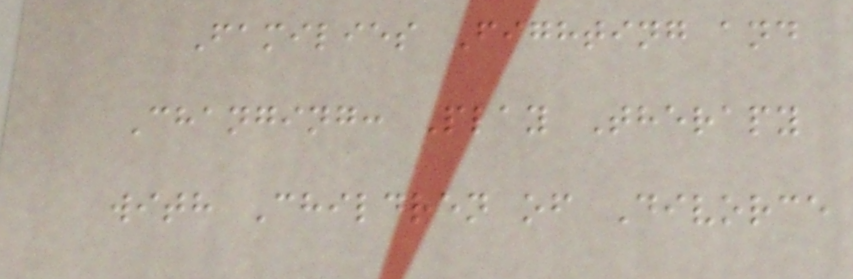Families Fighting and
Changing: Play Therapy
with Children of Divorce
